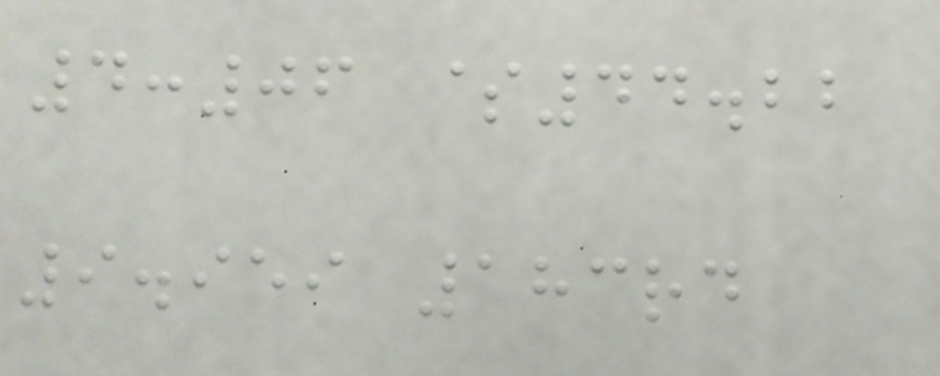4:06 $44.22
9.959 183rd
